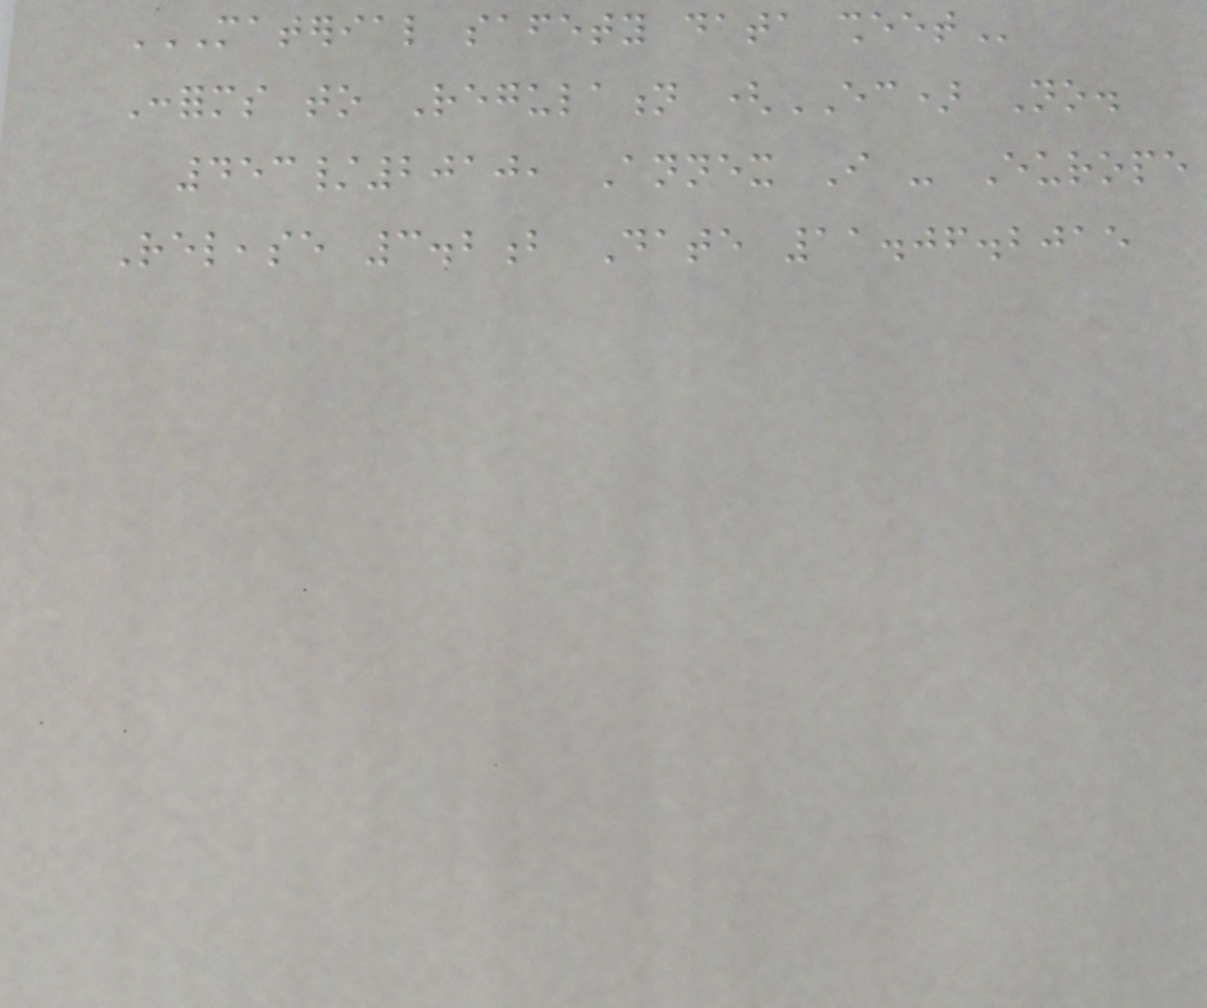MATERIAL SAFETY DATA SHEET
Conforms to Regulation (EC) No.
453/2010, Annex I - Europe
Release 3.2b Date 11.06.2015
